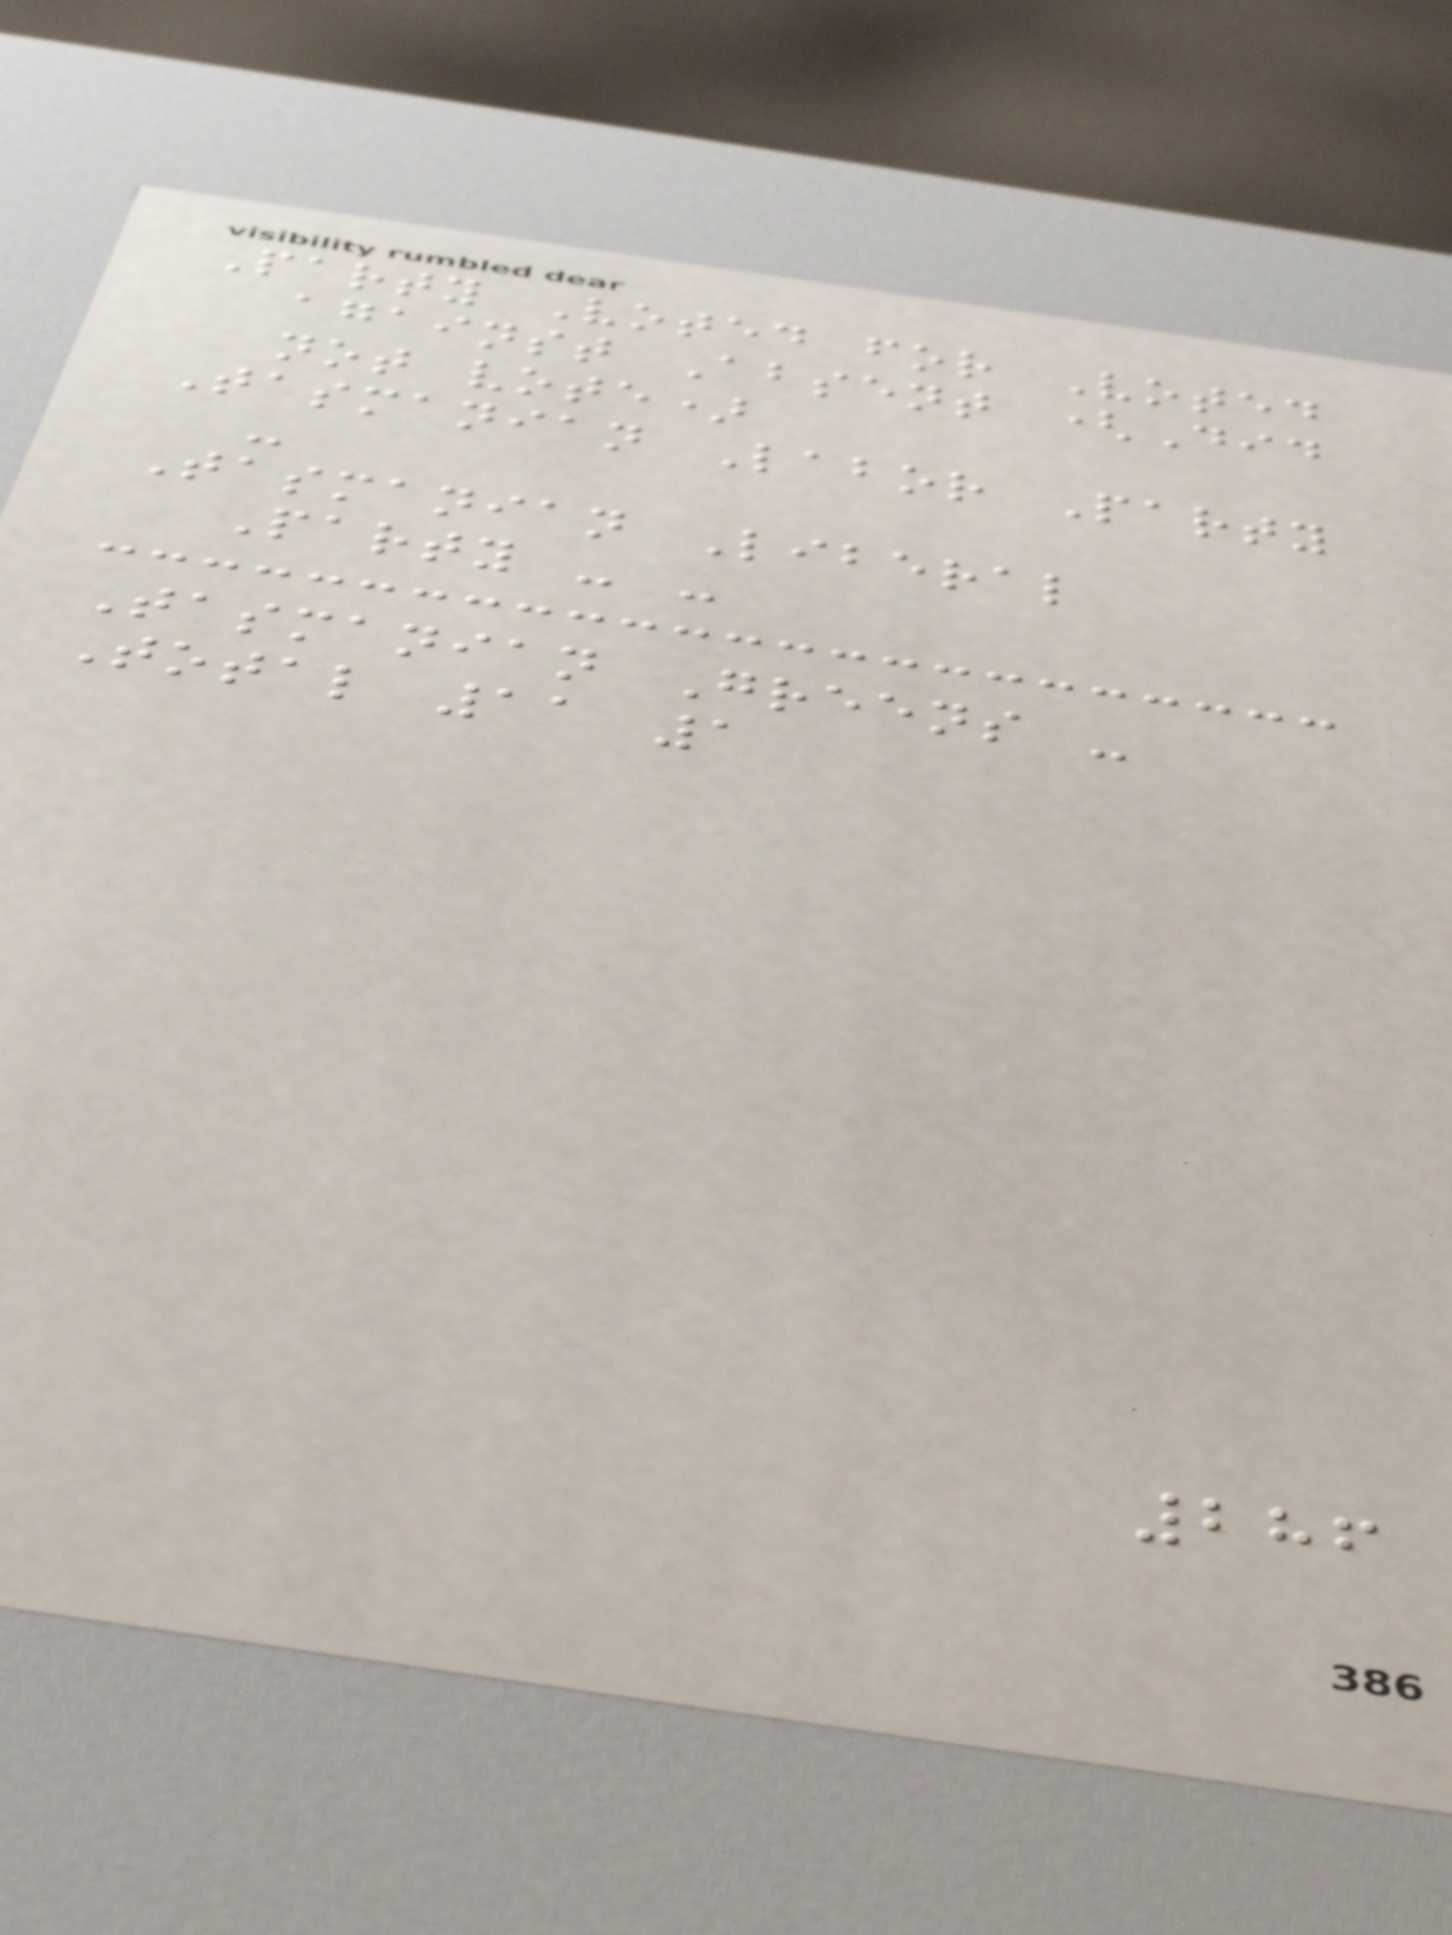Party Voted for Voted
against Absent (Did
not vote)
Tasmanian Labor Party
-
Tasmanian Liberal
Party - -
Tasmanian Greens -
Total 11 1
286
